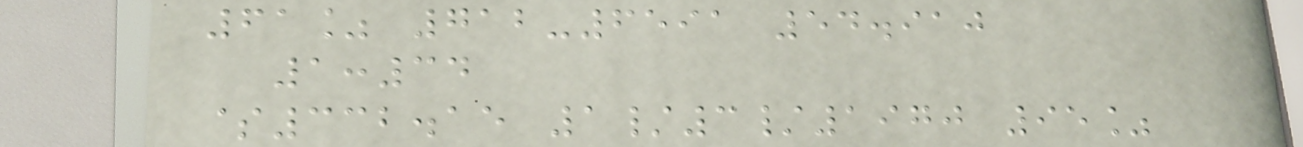61% 712-6591 54.910
1:34
$332.15 1/3/1970 95%
